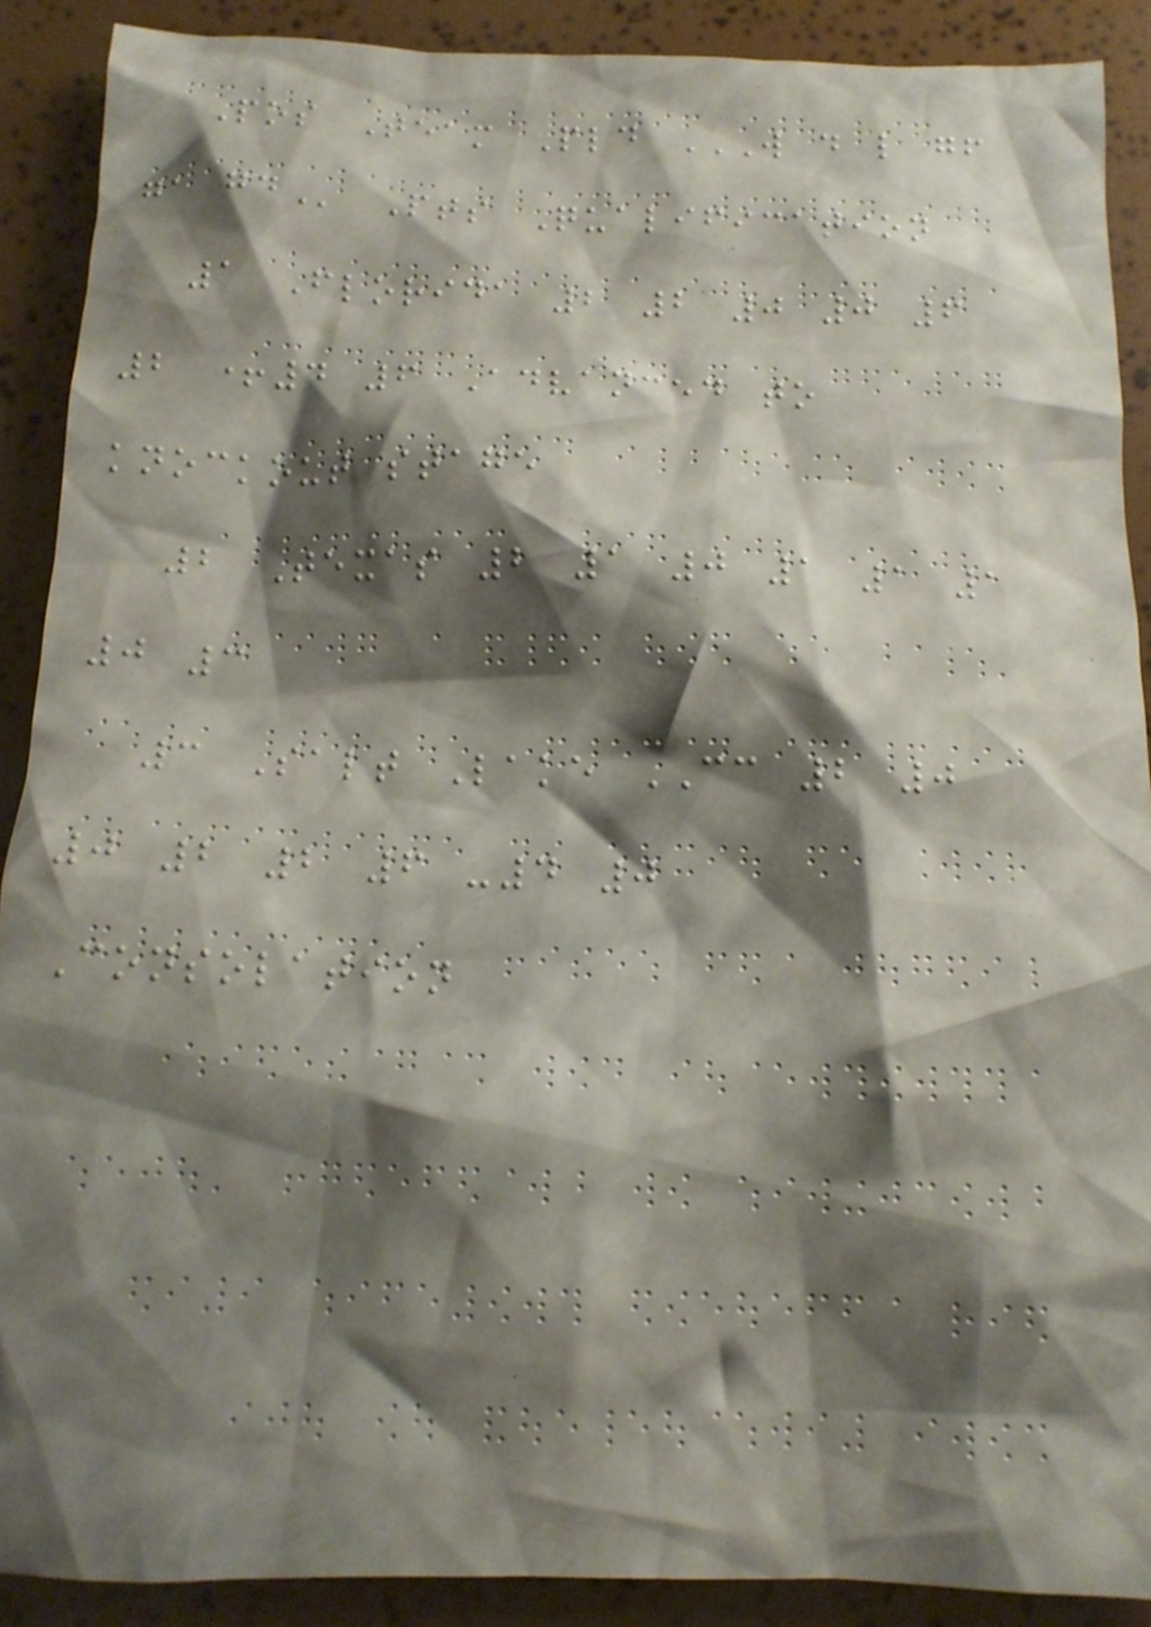Pos Team Pld W D L GF
GA GD Pts Qualification
1 Florida 2 2 0 0 6
2 +4 6 Advanced to
knockout stage
2 Texas 2 1 0 1 1 1
0 3
3 Salt Lake CC 2 0
0 2 2 6 -4 0
Consolation
